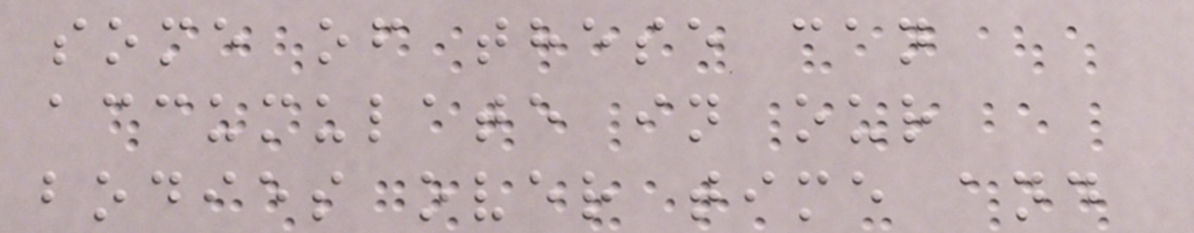some of these can
accumulate in our
bodies over time and
